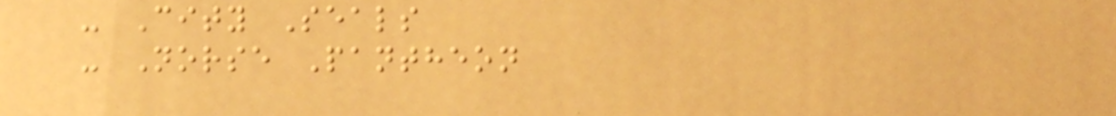- City Seals
- Norse Pantheon
